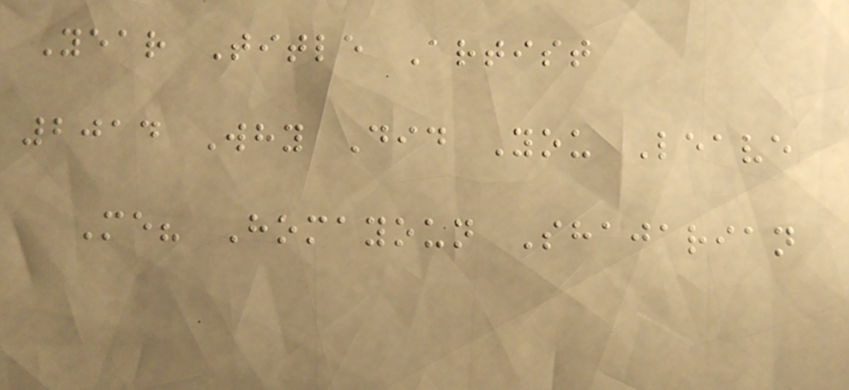Year Title Artist
2014 Why Did You Leave
Me? Homayoun Shajarian
